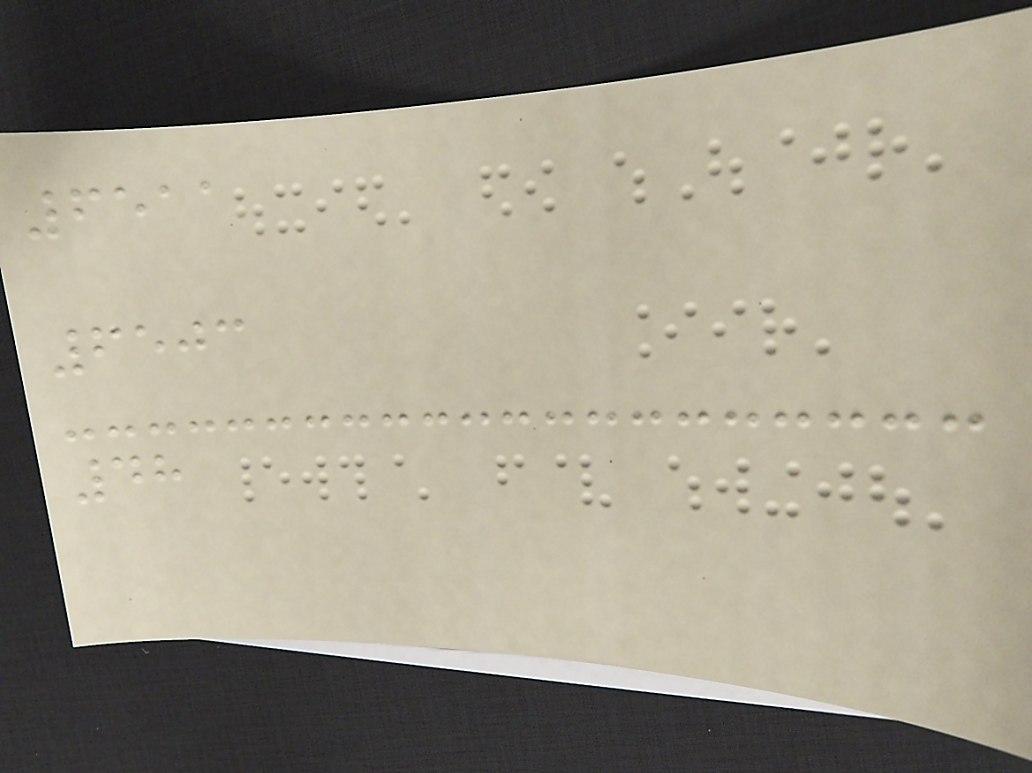6511
6503
48
